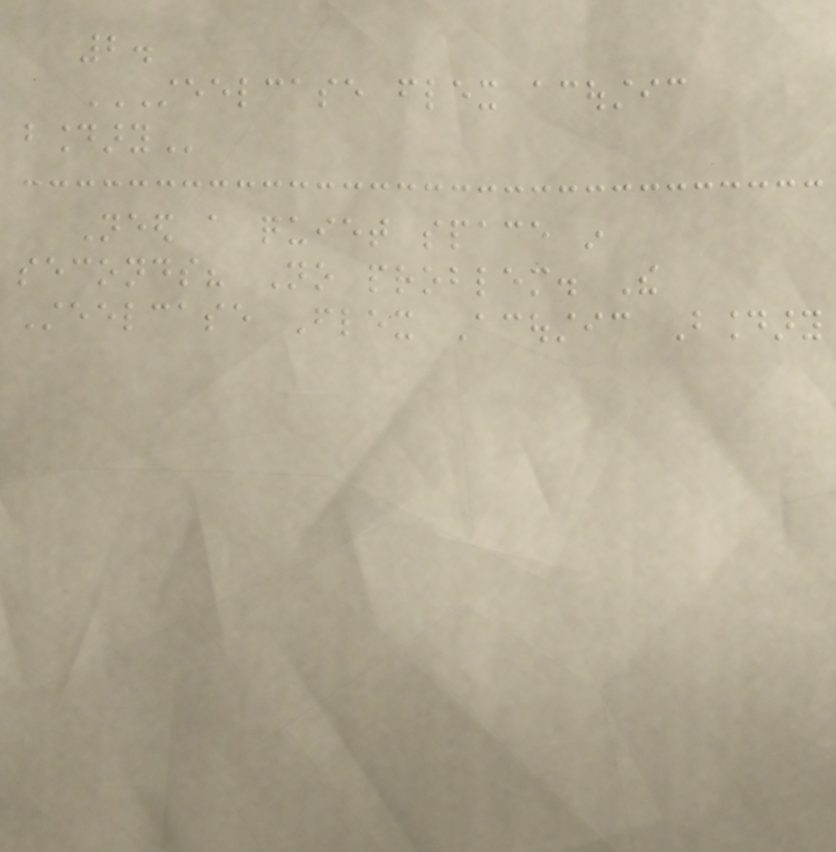2.
STEELCASE FLEX ACOUSTIC
BOUNDARY
Need a quiet space in
seconds? No problem. The
Steelcase Flex Acoustic Boundary
